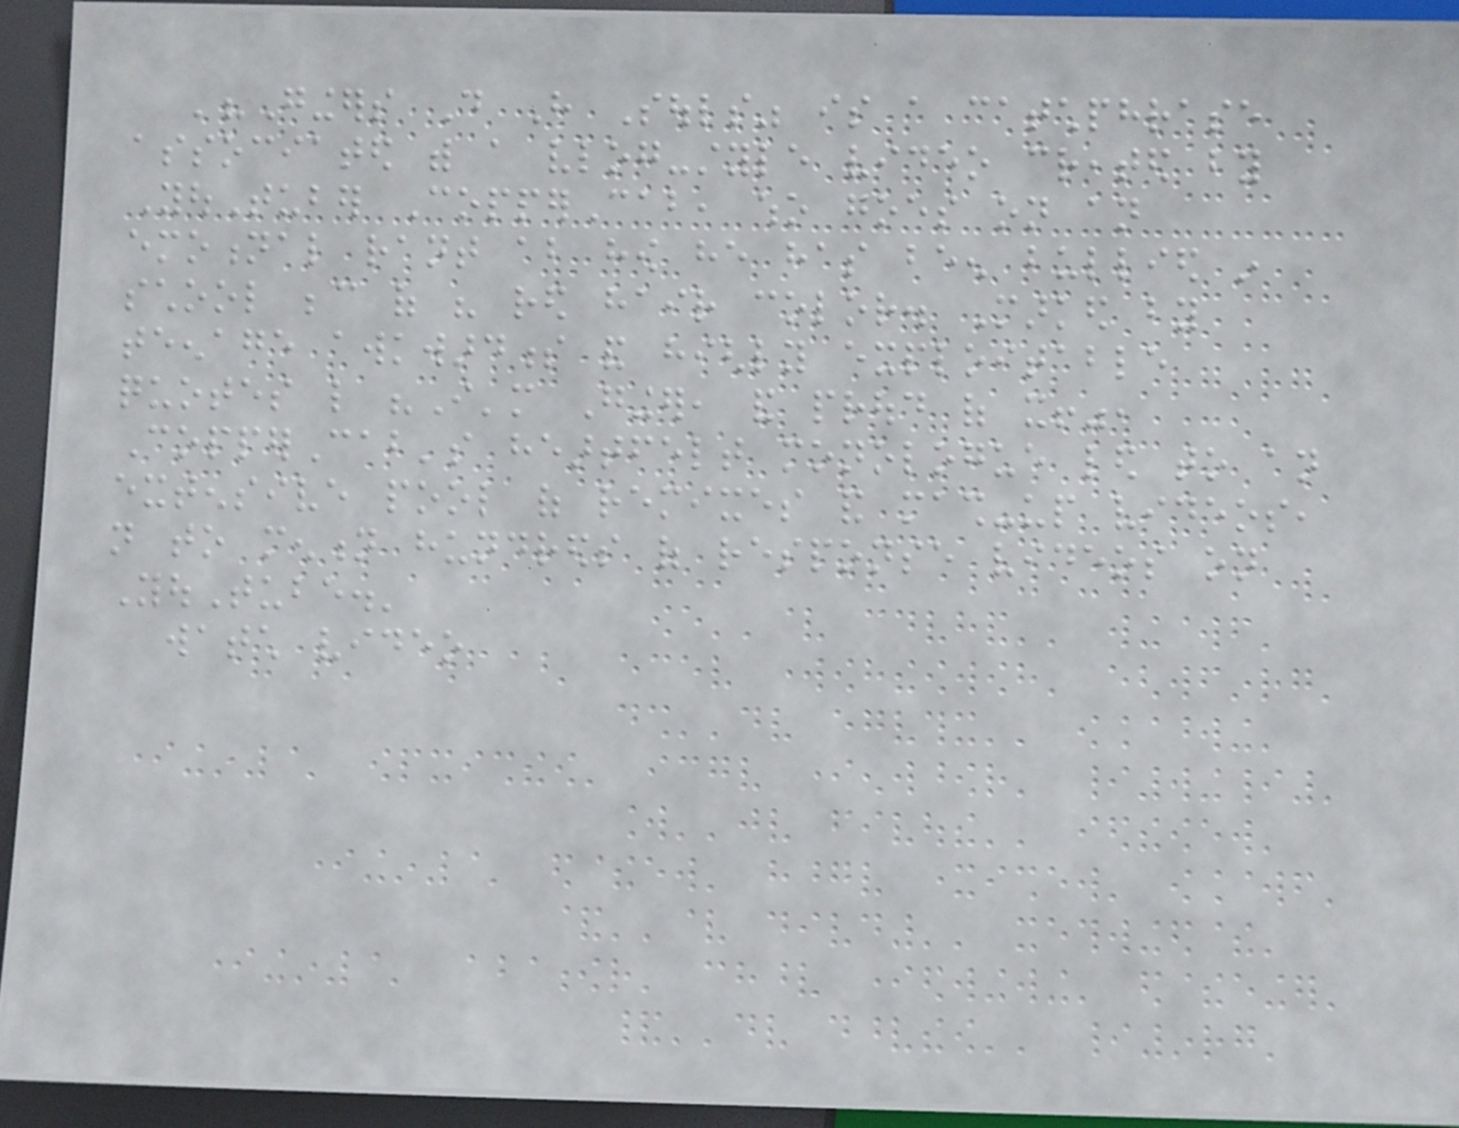'"Gingers Do Have Souls" is a catchphrase
associated with a vlog-style video created by
YouTuber CopperCab, who goes on an
emotional rant about how he has been bullied in
school because of his red hair color. Marked by
teenage awkwardness and highly exploitable
quotes like "I'm Ginger, and proud of it!",
CopperCab's heartfelt monologue led to an
extensive pool of remixes and mash-up videos,
not to mention hundreds of response videos on
YouTube.'
watch video
